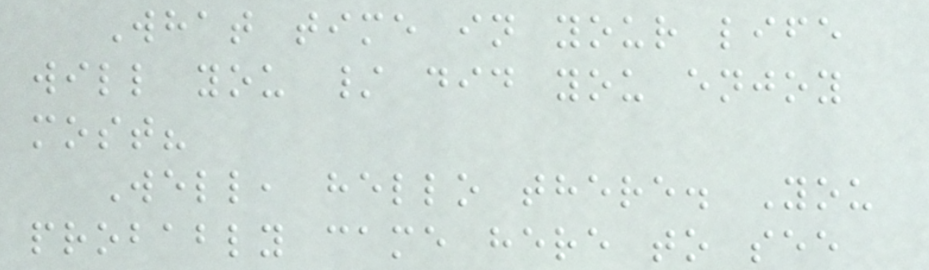What time in your life
will you / did you enjoy
most?
Well, hello there. You
probably came here to see
